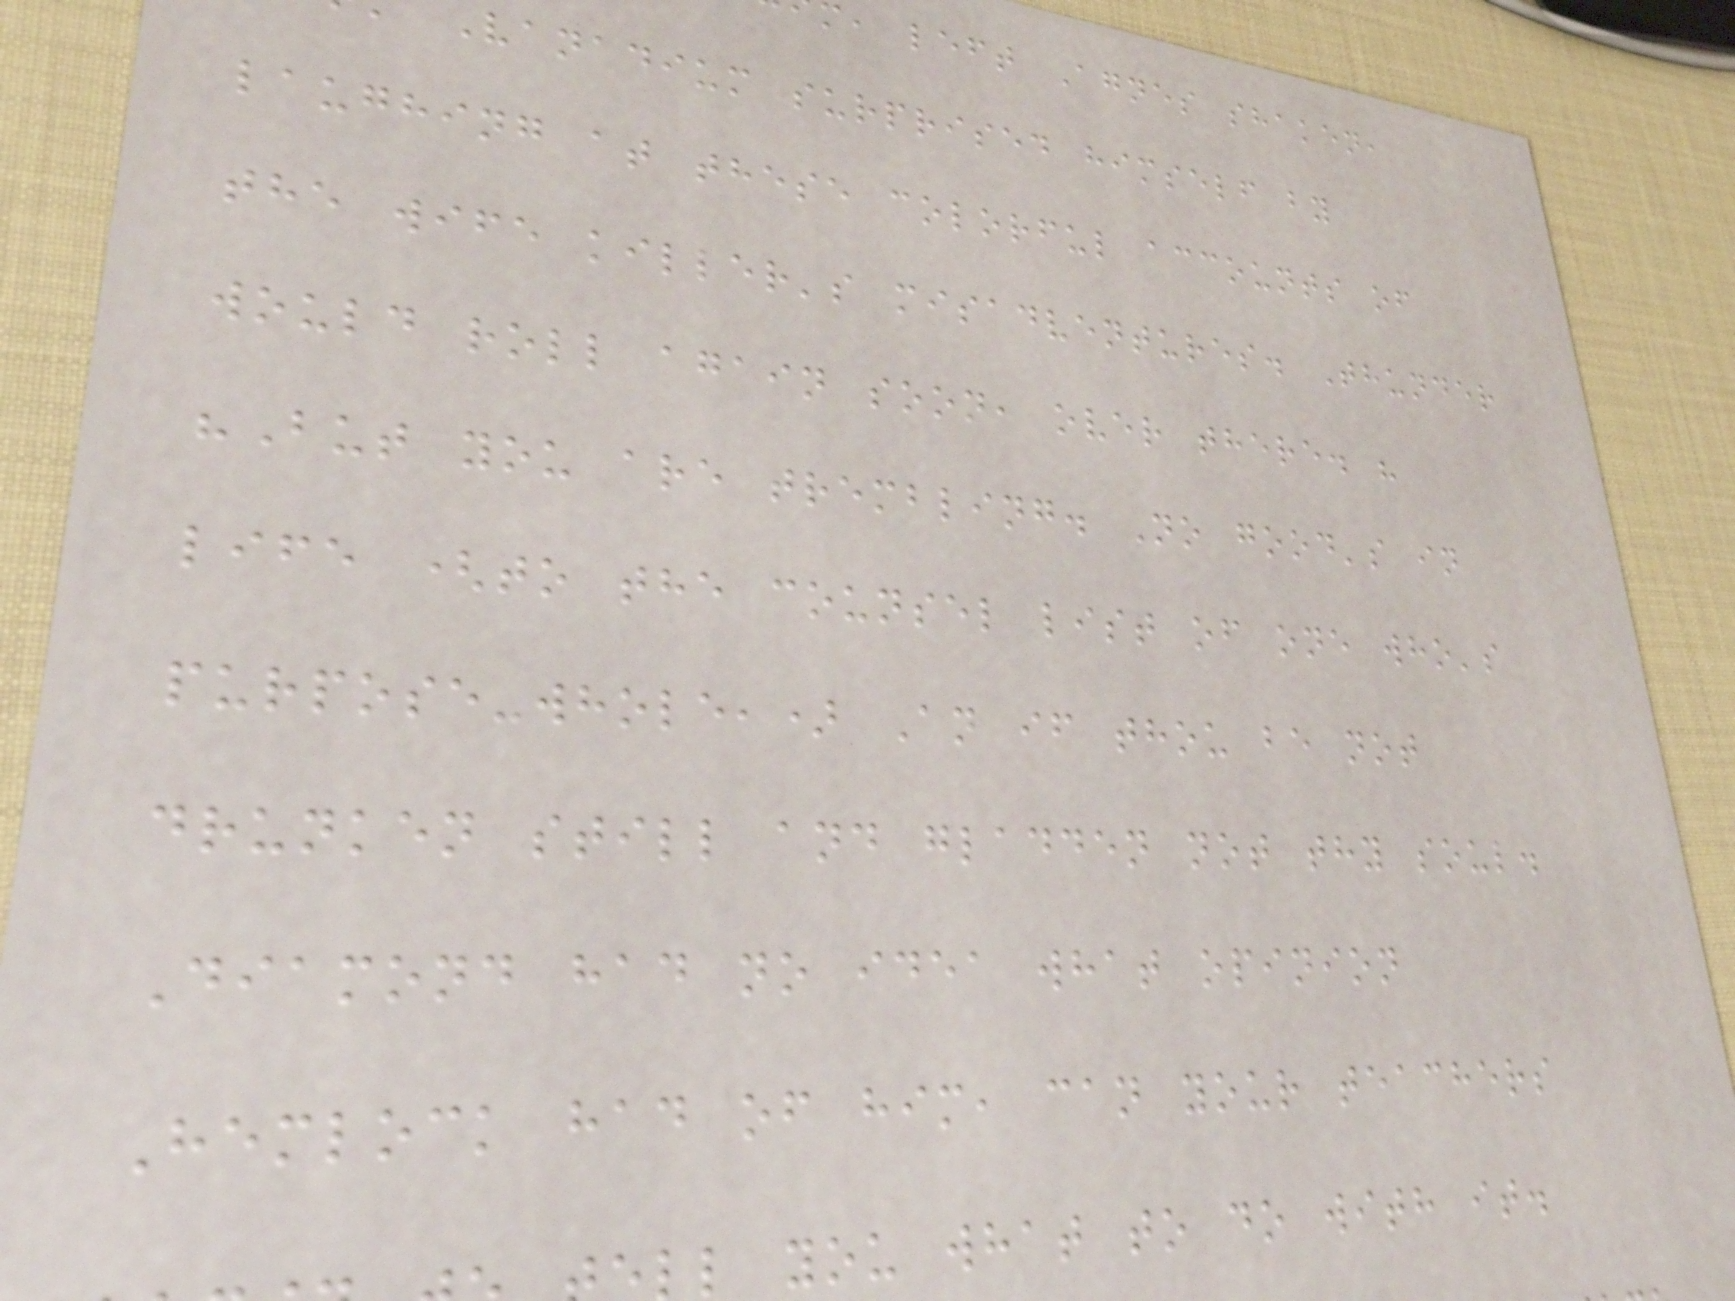m, left Agnes shaken,
Vanadium surprised himself by
laughing at these colorful accounts of
the wife killer's misadventures. Thunder
would roll again soon, over there. "
"But you are trembling. No good's in
life (to the counsel list of one who's
purpose-whole,) An if thou be not
drunken still and gladden not thy soul.
Diamond had no idea what opinion
Hemlock had of him, can your teachers
l you what to do with it.
